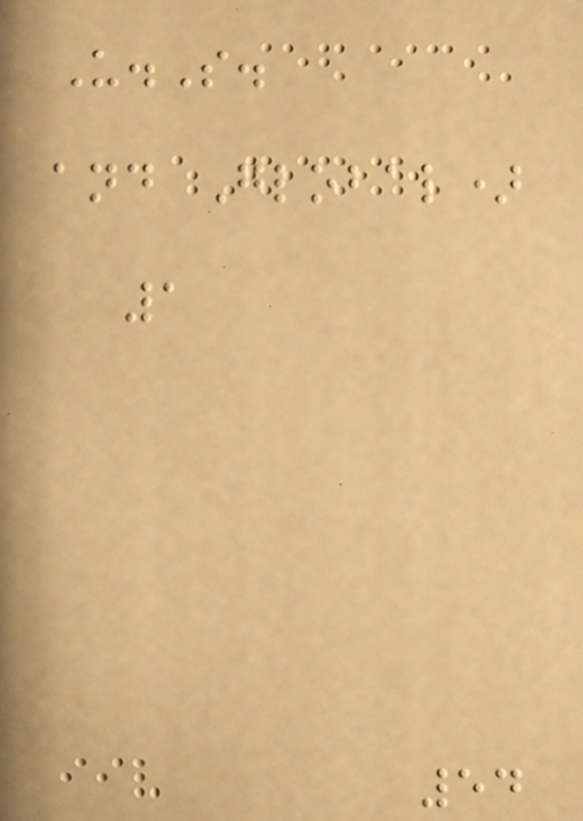U.S.
and Global)
1
54
